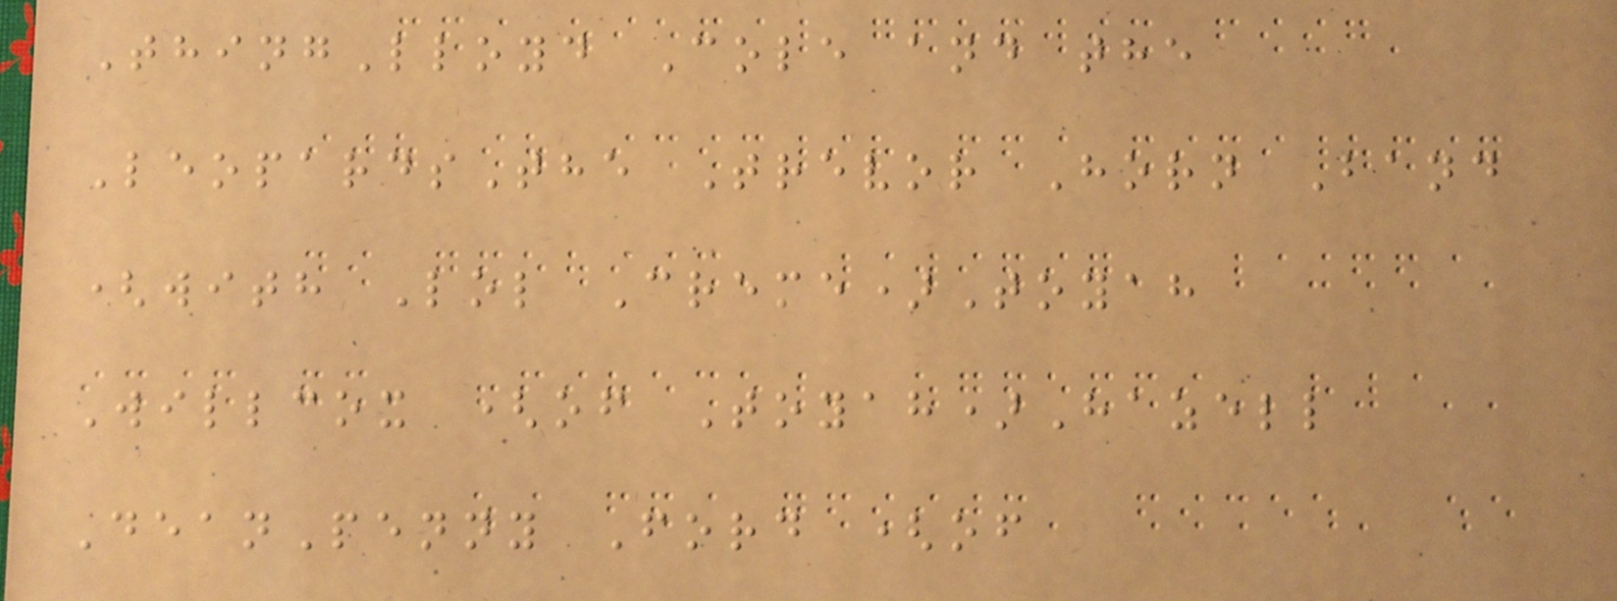ThingLloyd Cole and the
LeopardsThe Trevor Horn Band
(with Lol Creme)Toyah
Willcox (of Toyah)Hazell
DeanPenny Ford (of
